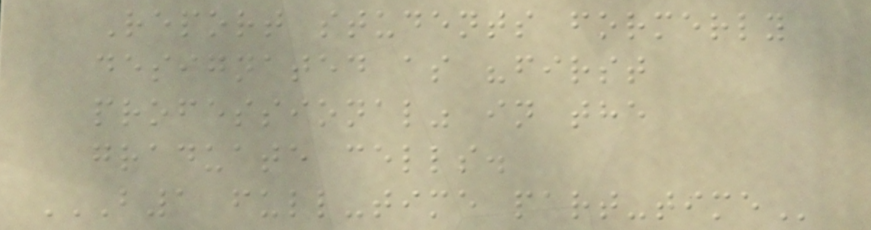Report students formerly
designated as "first
professional" in the
graduate cells.
B1 FULL-TIME PART-TIME
